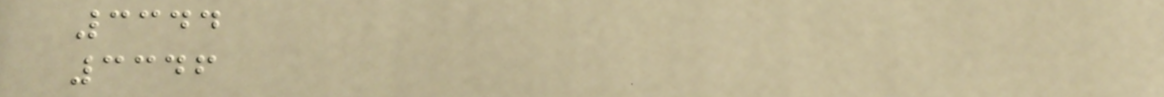3344
3346
